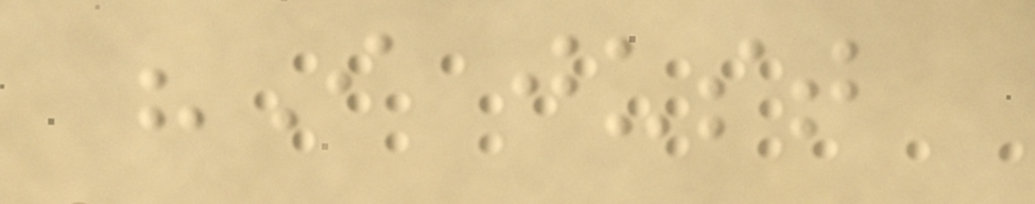"I just
